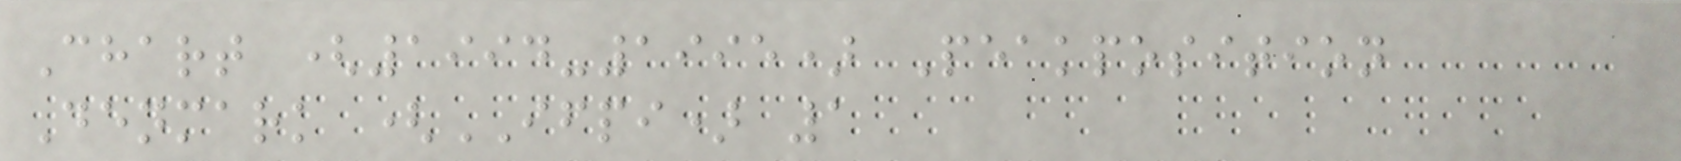Chart (1994-1995) Peakposition
Denmark (IFPI) 1
